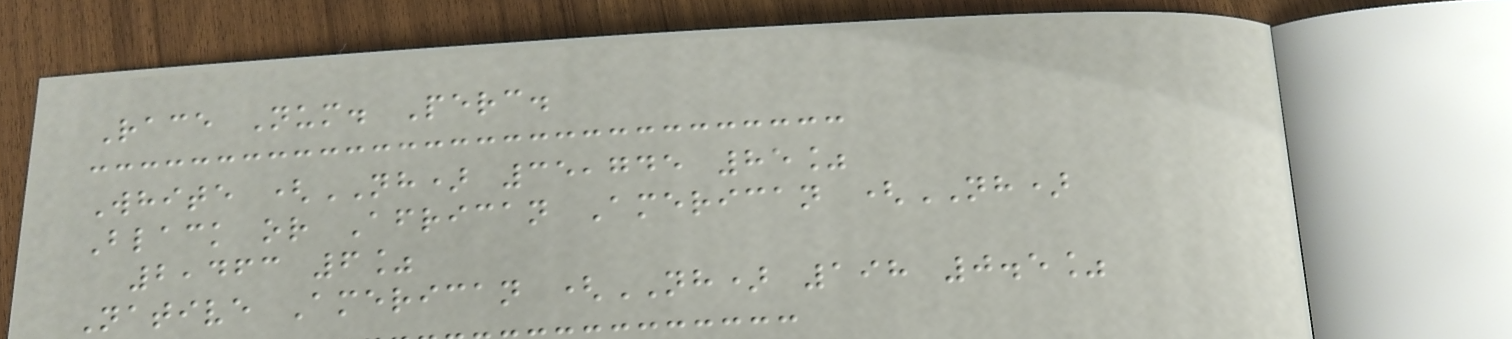Race Num. Perc.
White (NH) 35,745 85%
Black or African American (NH)
2,463 6%
Native American (NH) 198 0.5%
